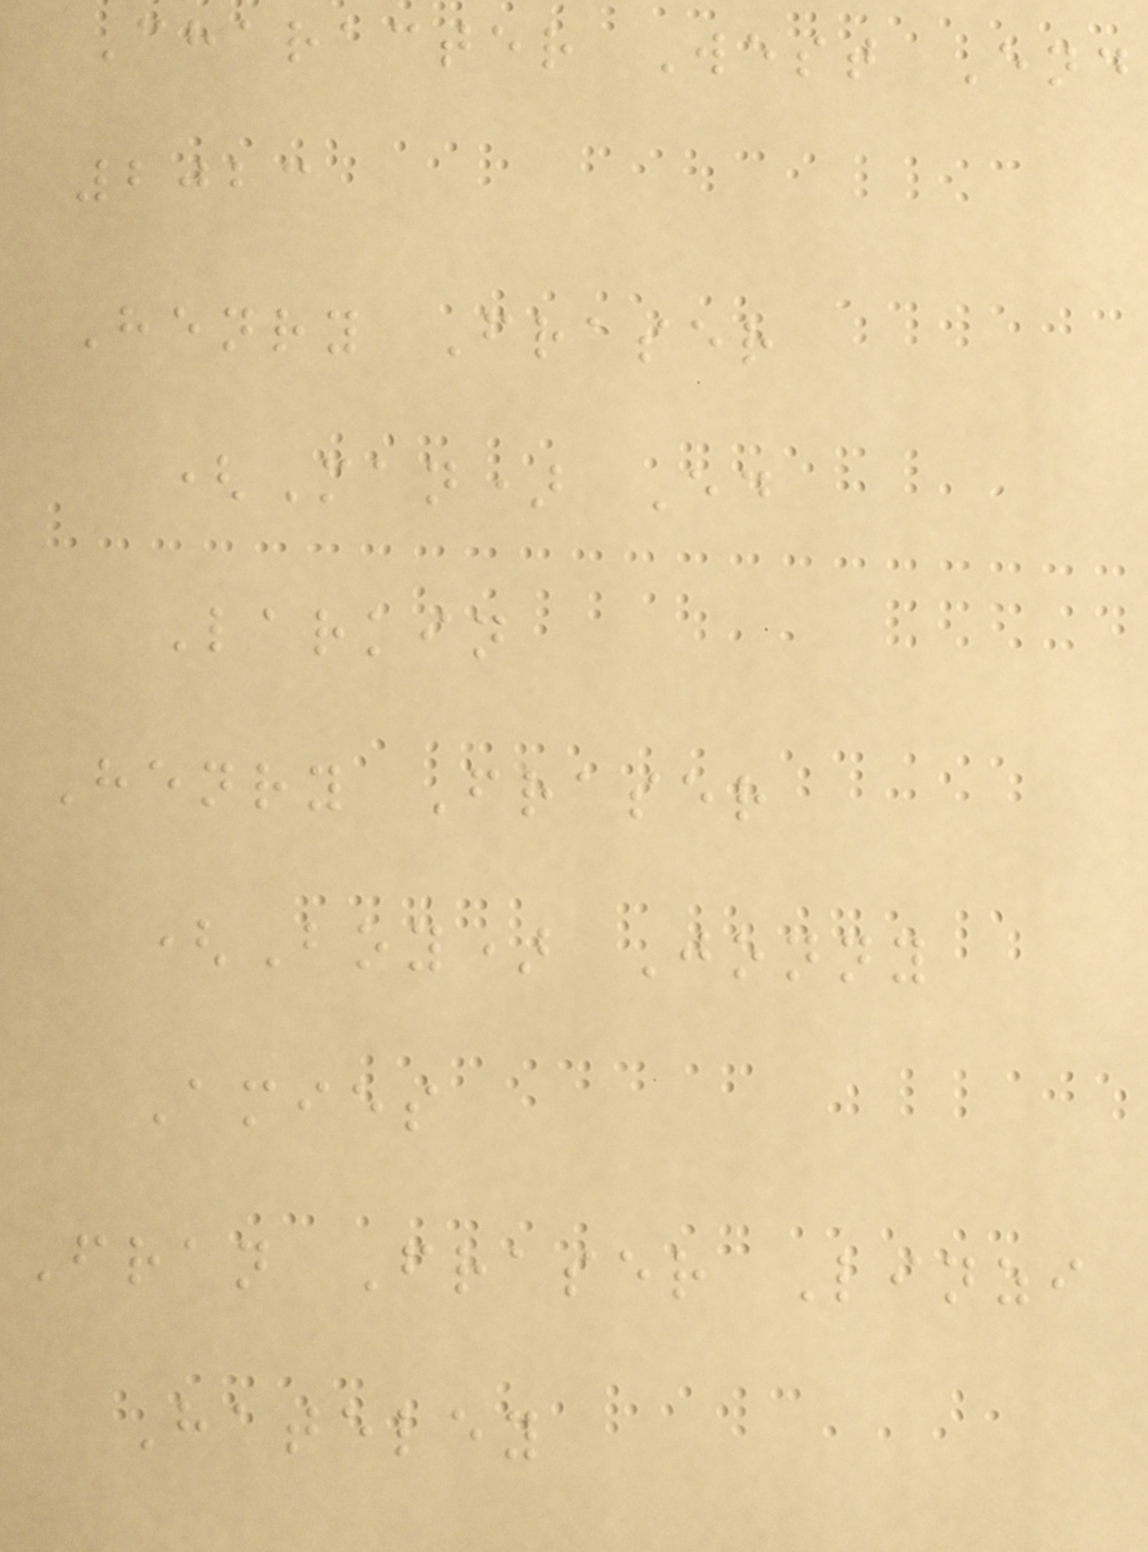Character West End
2023
Henry Fraser
(Man) Ed
Larkin
Henry Fraser
(Boy) Jonny
Amies
Fran Fraser Linzi
Hateley
